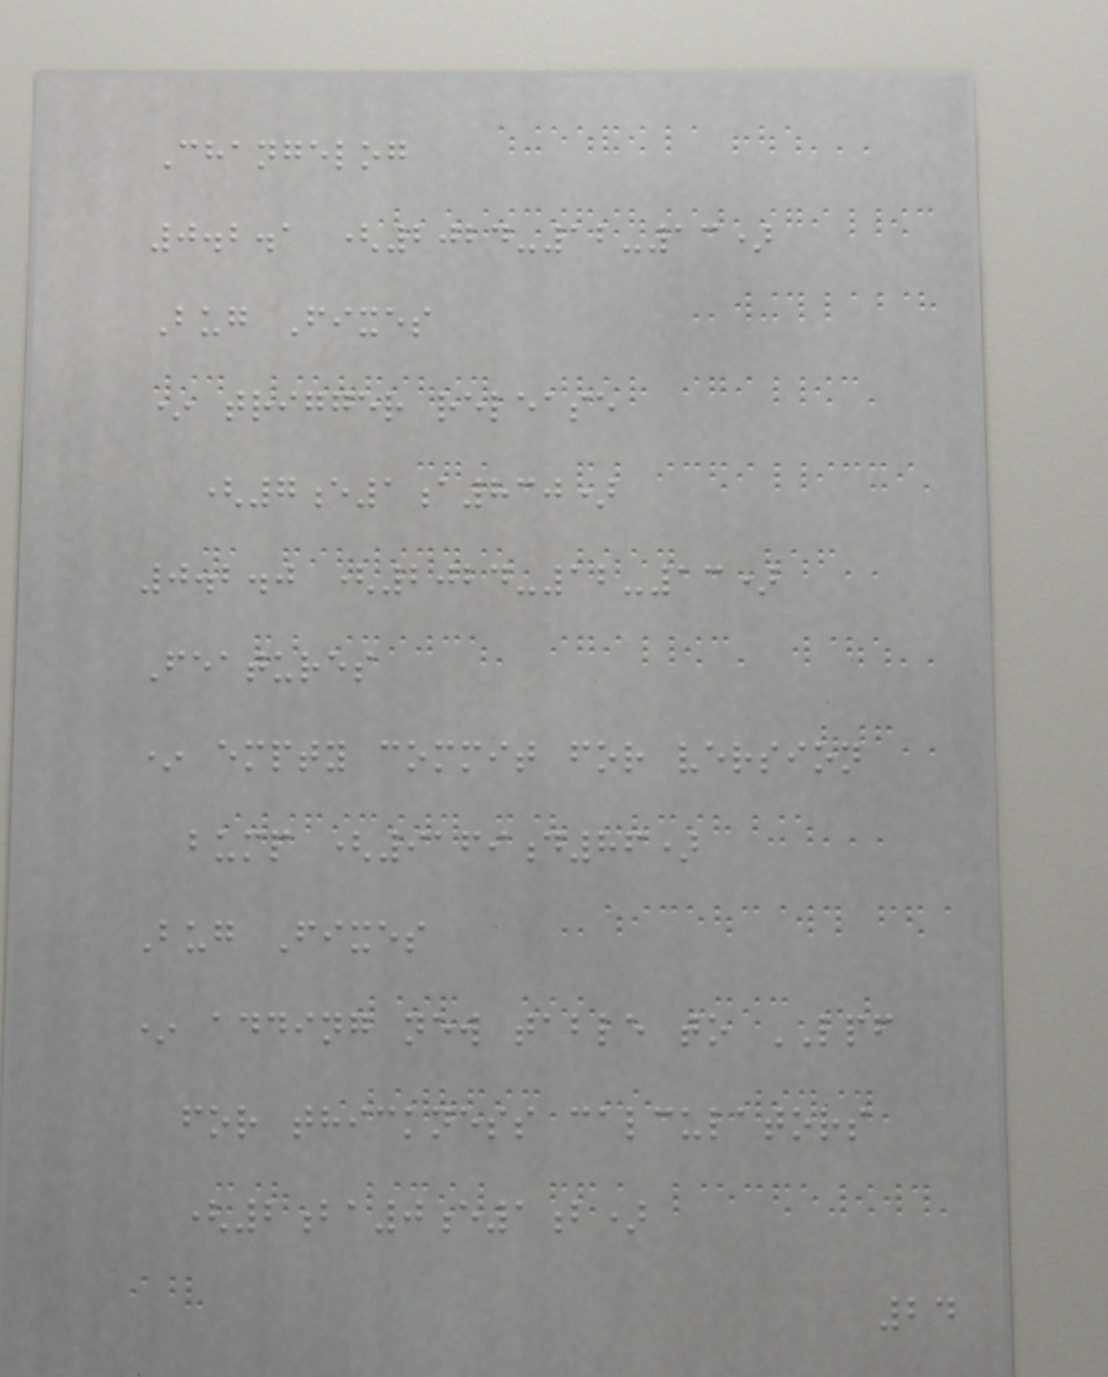Changelog
0.2.1 (2024-12-13)
Bug Fixes
* trigger release
(7e1a830)
0.2.0 (2024-12-13)
Features
* empty commit for version
bump (9169d86)
Bug Fixes
* adding new table to LPF
for thickness calculators
(2ba0e1b)
24
